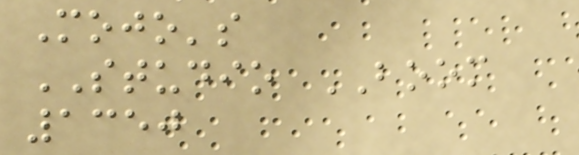Mojo's
STUDIO BOOM
1350
